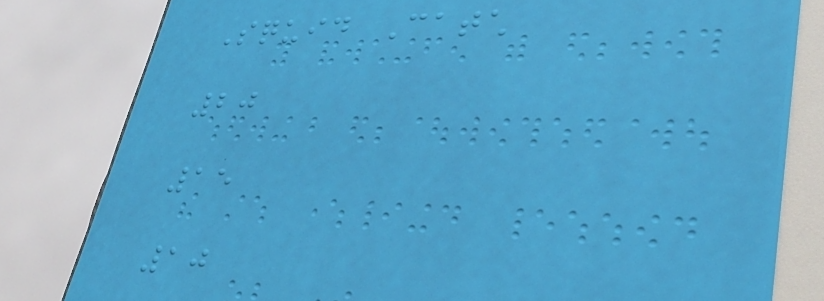Squid Catch
20
15
10
